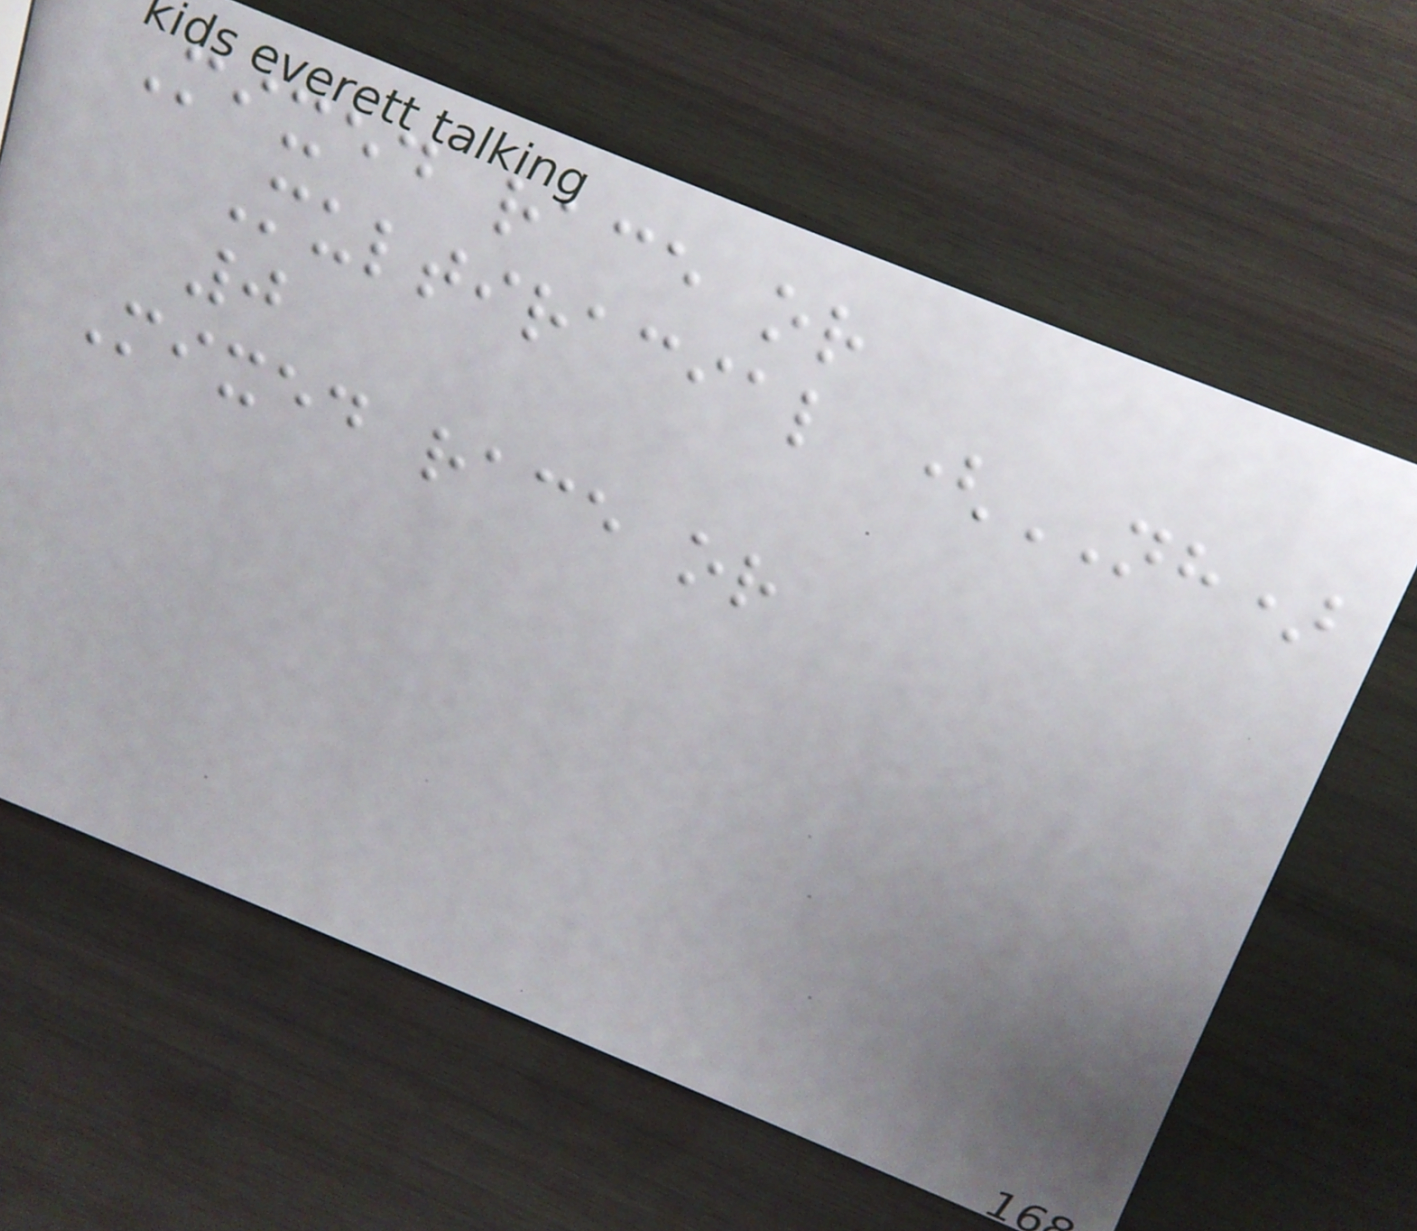Mixed race or
Multiracial (NH)
0
Mixed race or
